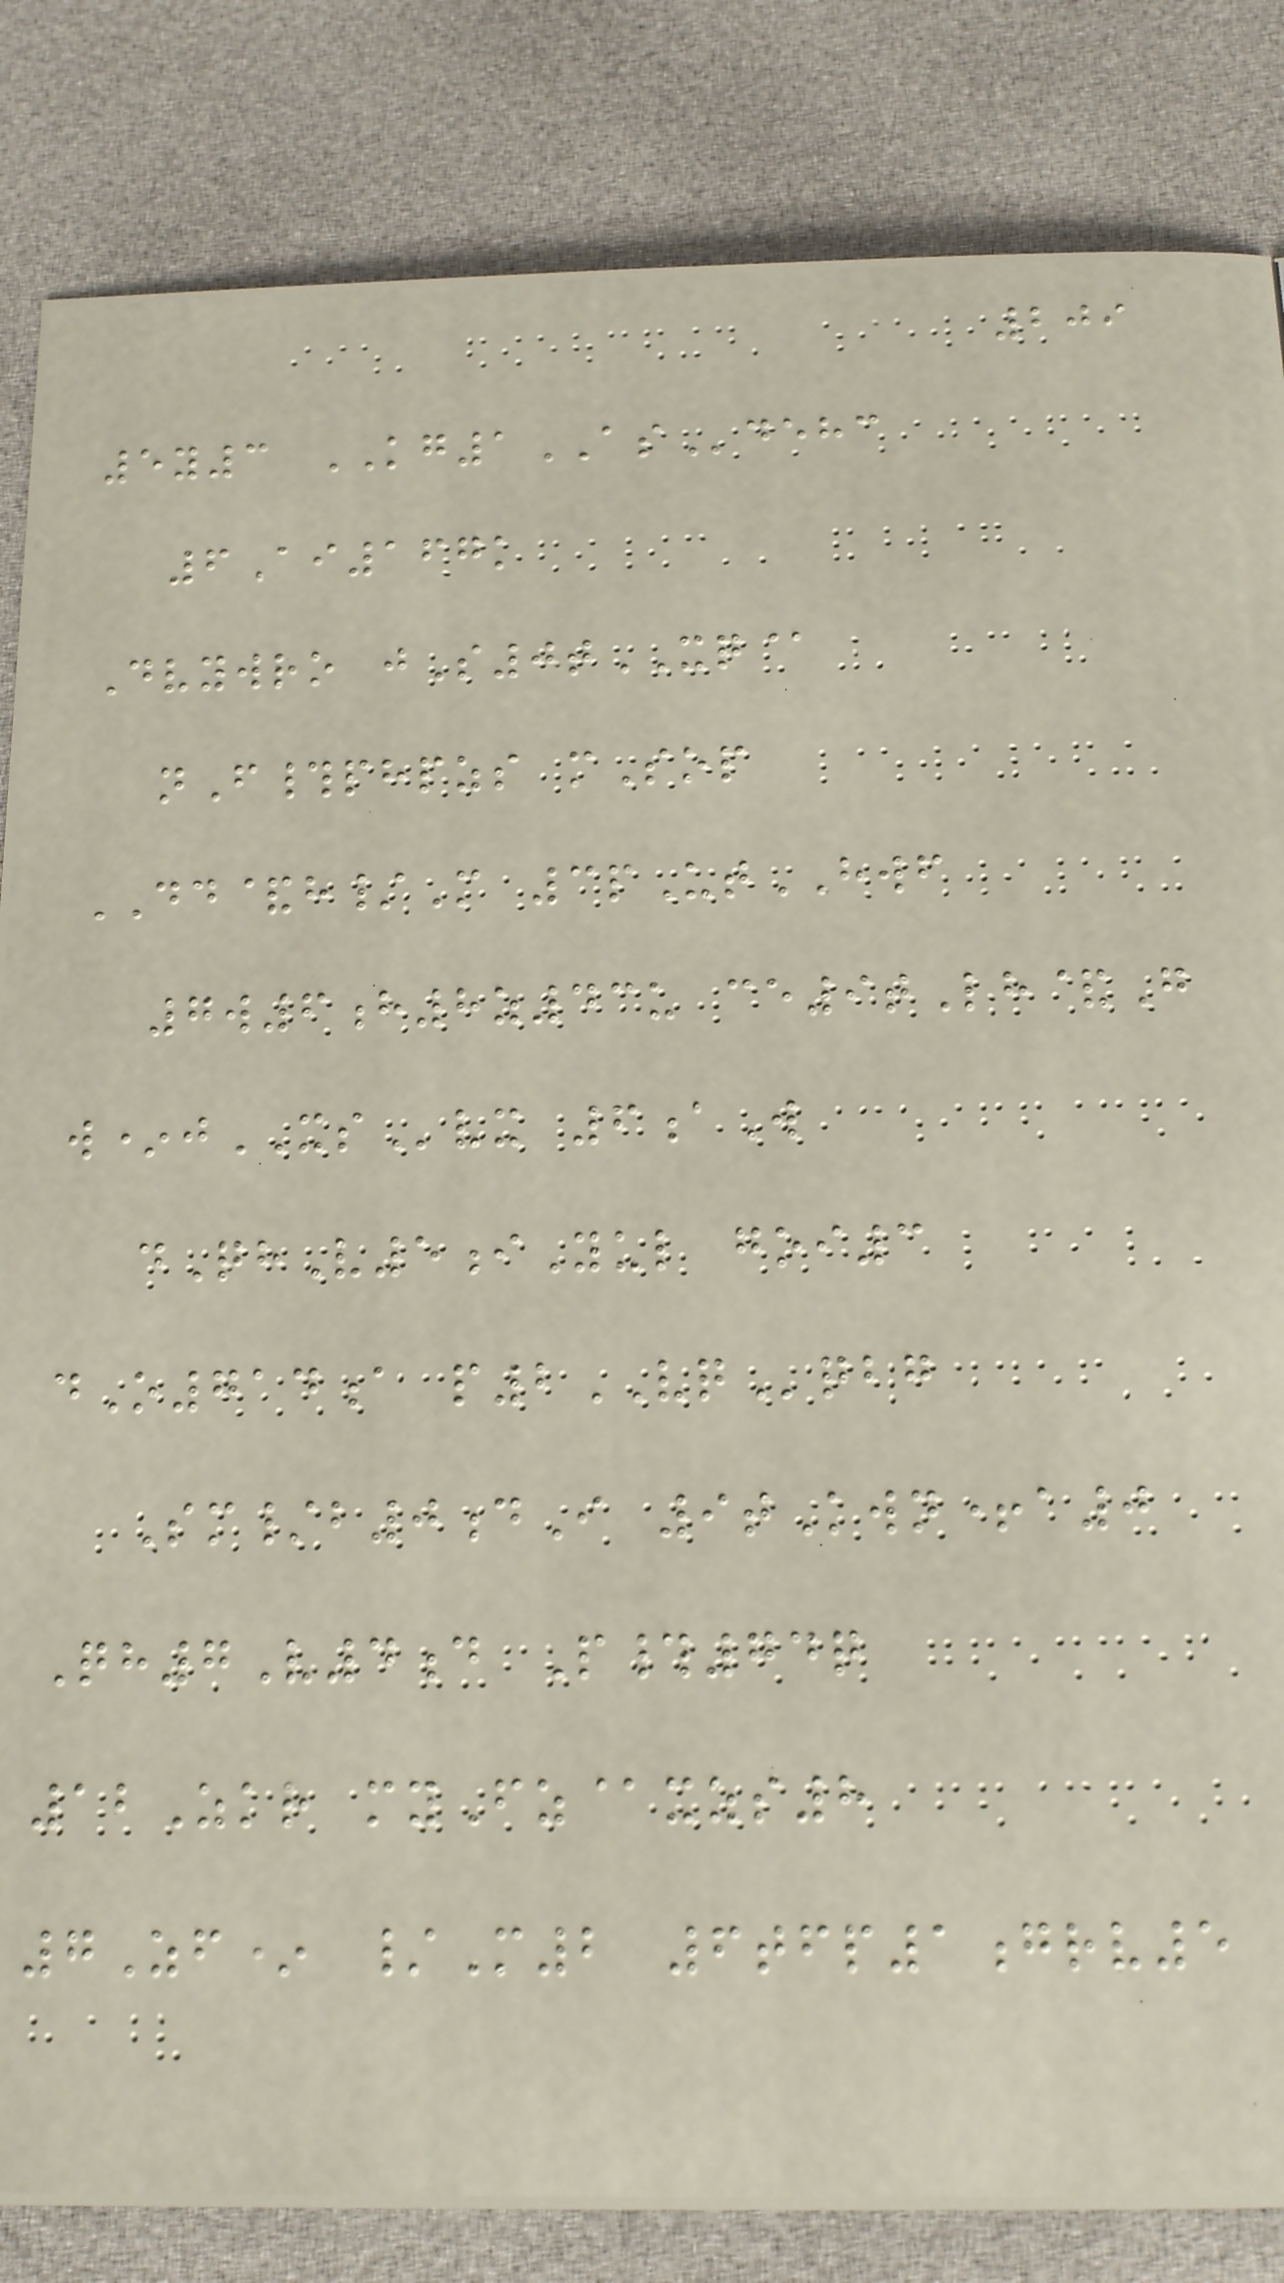209
5y3 KG1ASdehc
6Ai167k
Dvywro jS0tXQ@
nF#phpzs mSop
DD&h/M 3pUtHWF
7w6h8z43u ce9tLh&G
w*jXSvx 6aW
dQhV5iYul goi3
dO714a p2VQqbg
Sm/b0dI 9tKwn+a0
Qh7V4d P#74q
12Zkr myFz@xzs8
7Zf* /M2 6tfp1grv5
